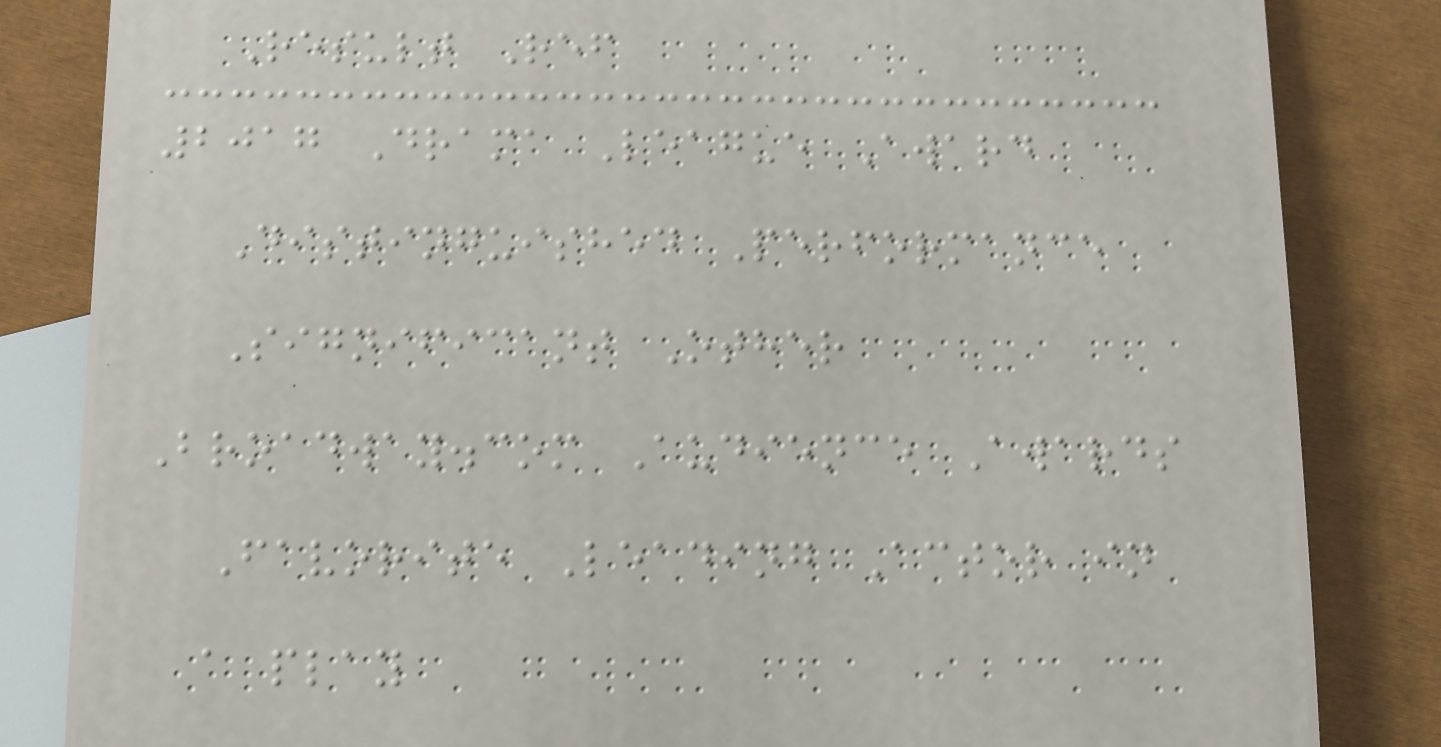Result Ref
2017 Drama League Award
Distinguished Performance
Significant Other
Broadway.com Audience Awards
Favorite Leading Actor in
a play
